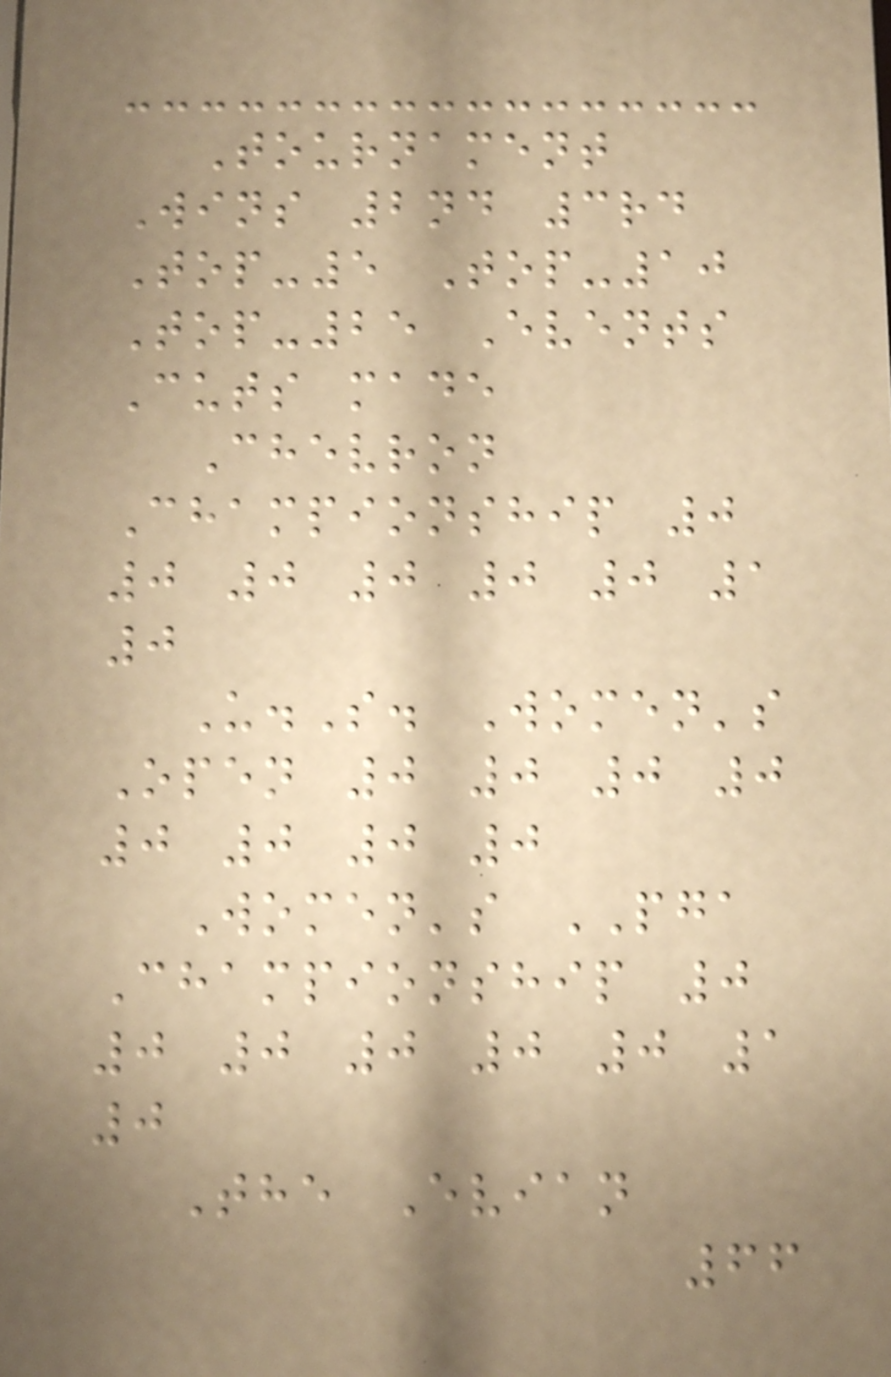Tournament
Wins 2nd 3rd
Top-5 Top-10
Top-25 Events
Cuts made
Chevron
Championship 0
0 0 0 0 0 1
0
U.S. Women's
Open 0 0 0 0
0 0 0 0
Women's PGA
Championship 0
0 0 0 0 0 1
0
The Evian
66
